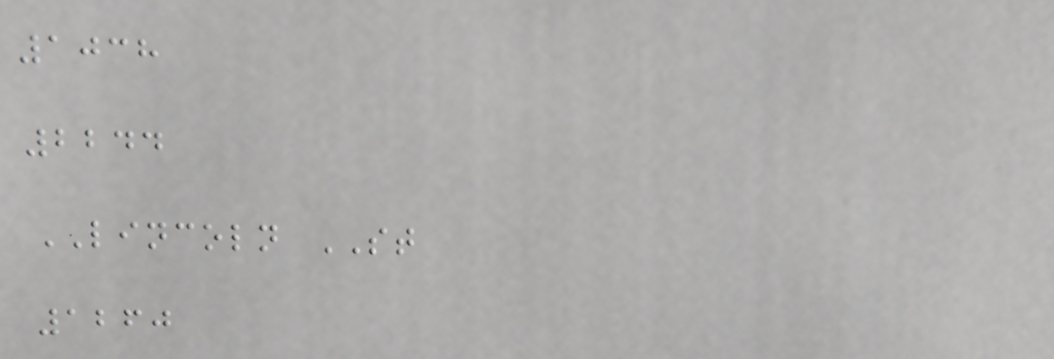1038
2244
LINCOLN ST
1260
